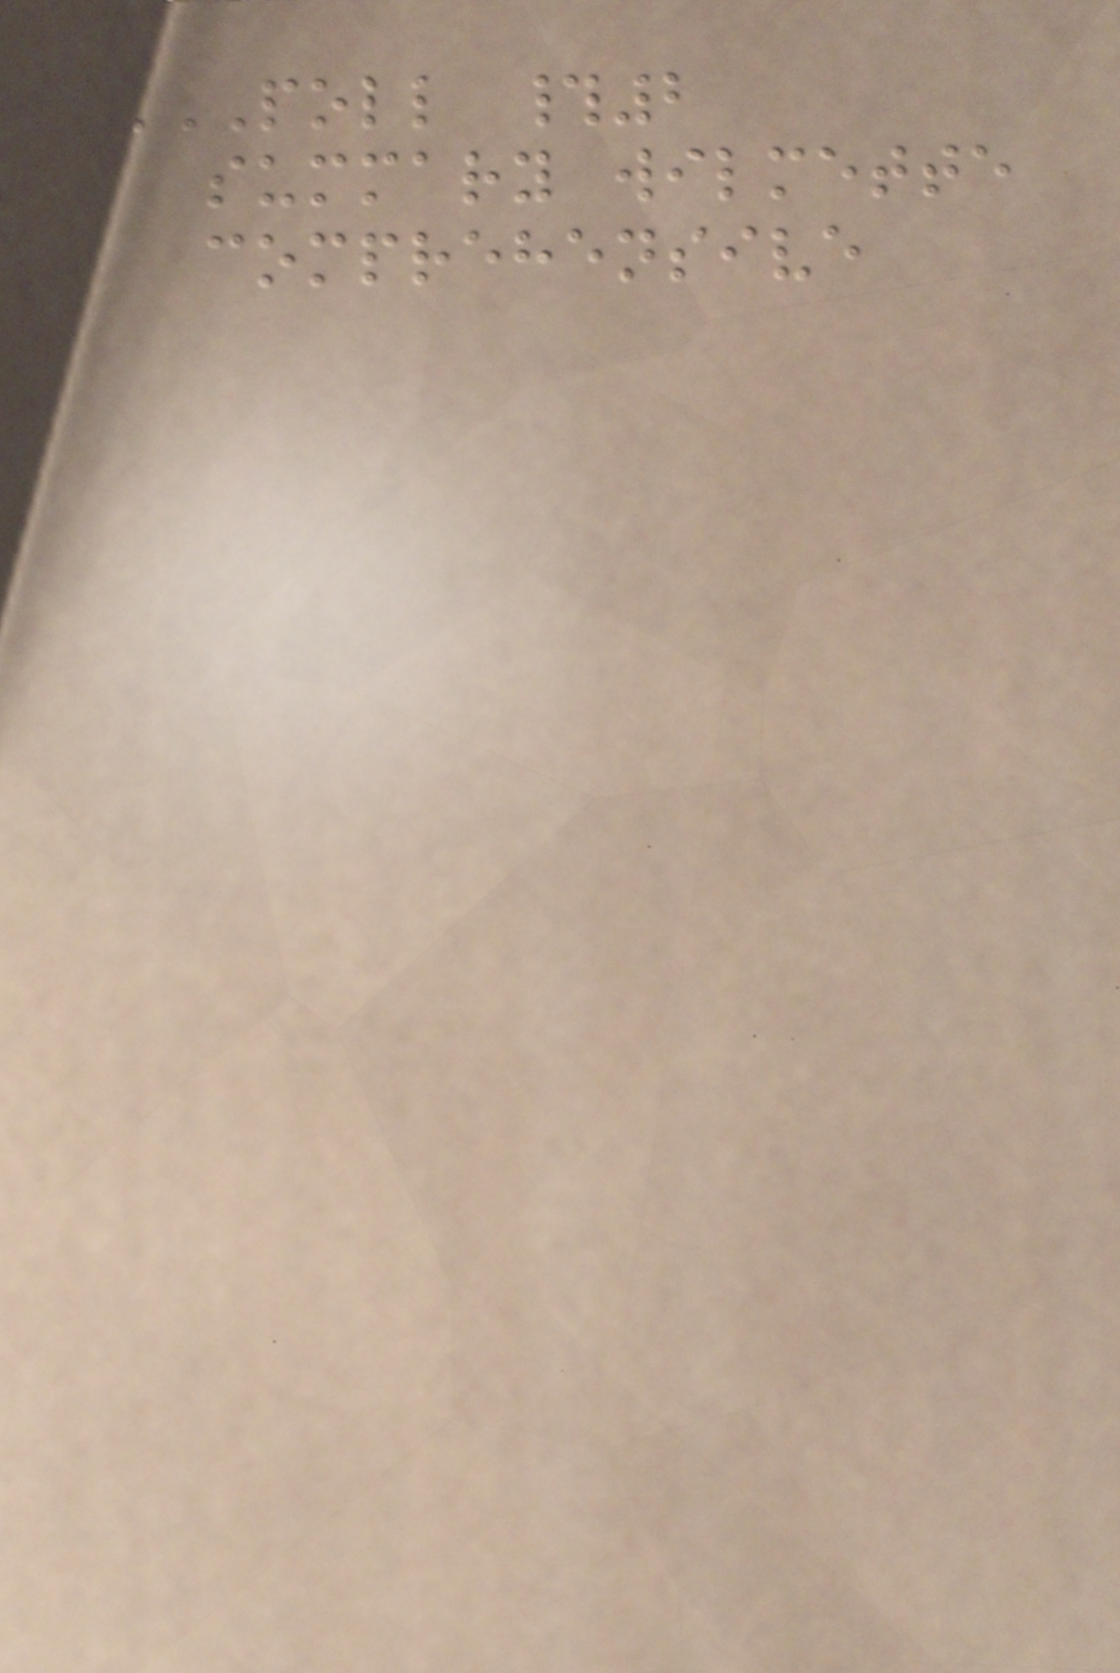POLL #2
SUMMARY WILMETTE
COMPREHENSIVE
